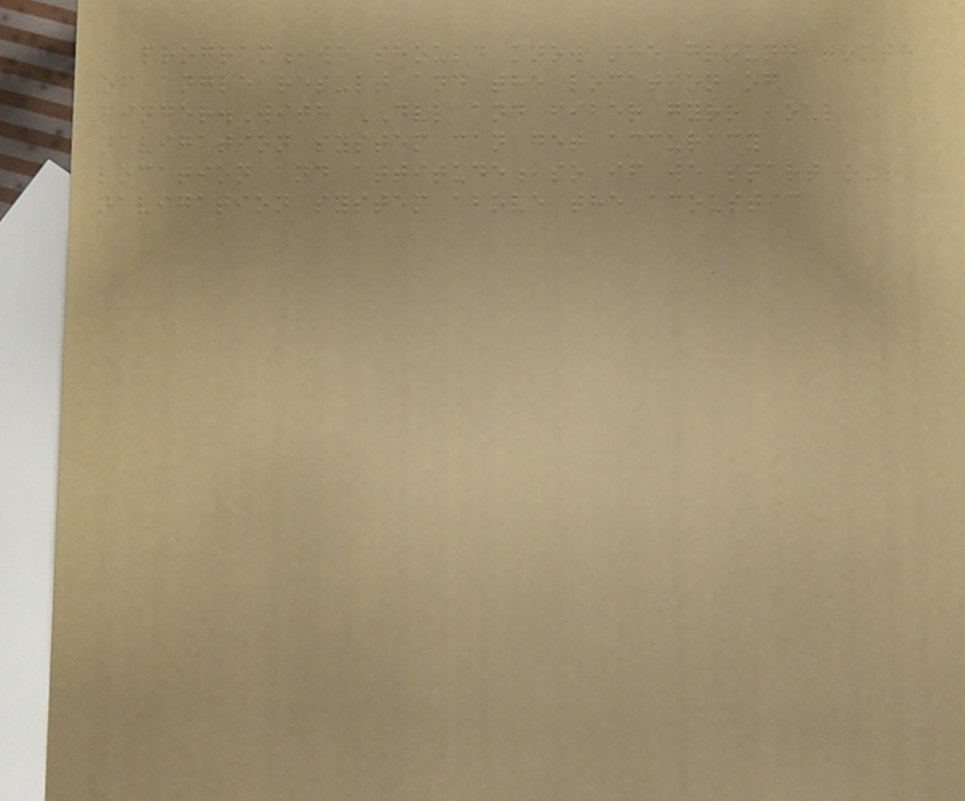program,we should know the ground truth
of angle result and the location of
pinger.With DVL and fiber gyro ,our
navigation system can get accuracy
location and attitude,so if we start our
navigation system above the acoustic
